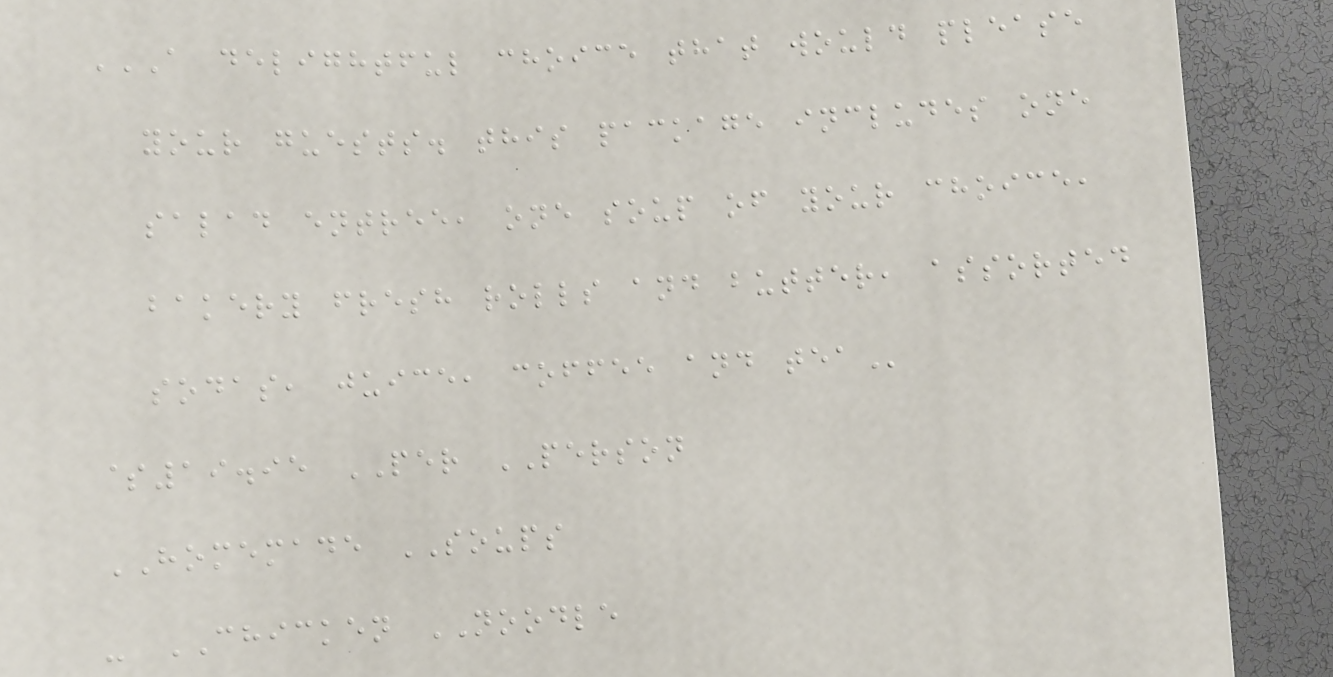A DELIGHTFUL CHOICE THAT WOULD PLEASE
YOUR GUESTS. THIS PACKAGE INCLUDES ONE
SALAD ENTREE, ONE SOUP OF YOUR CHOICE,
BAKERY FRESH ROLLS AND BUTTER, ASSORTED
SODAS, JUICE, COFFEE AND TEA
$19.95 PER PERSON
HOMEMADE SOUPS
- CHICKEN NOODLE
